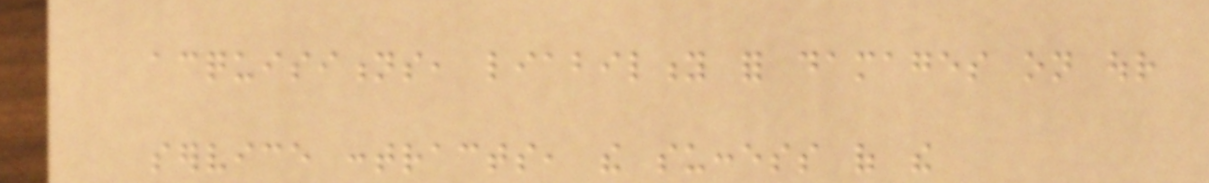acquisitions, liability for damages on our
service contracts, the success of the
